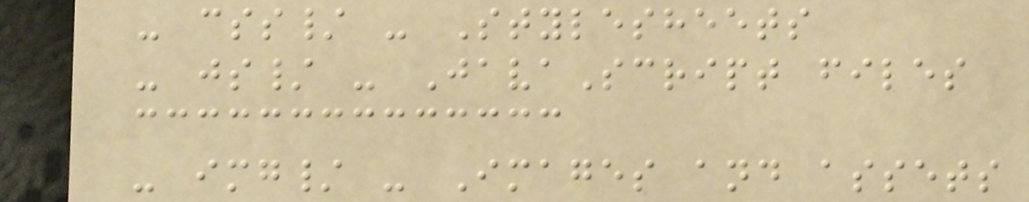- css/ - Stylesheets
- js/ - JavaScript files
- img/ - Images and assets
